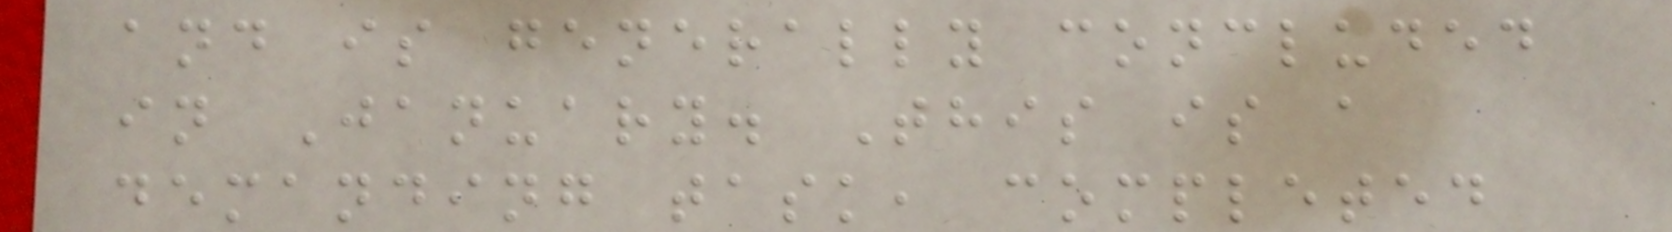and is generally concluded
in January. This is a
demanding task, completed
